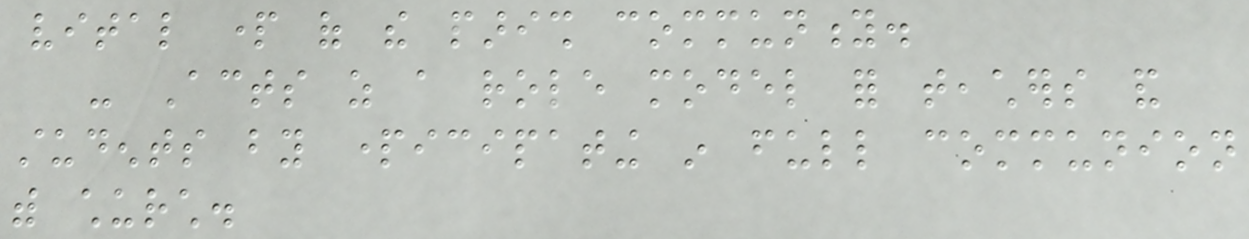vital part of the parish community.
- Acts as a role model for teachers and
students by participating in full communion
with church.
